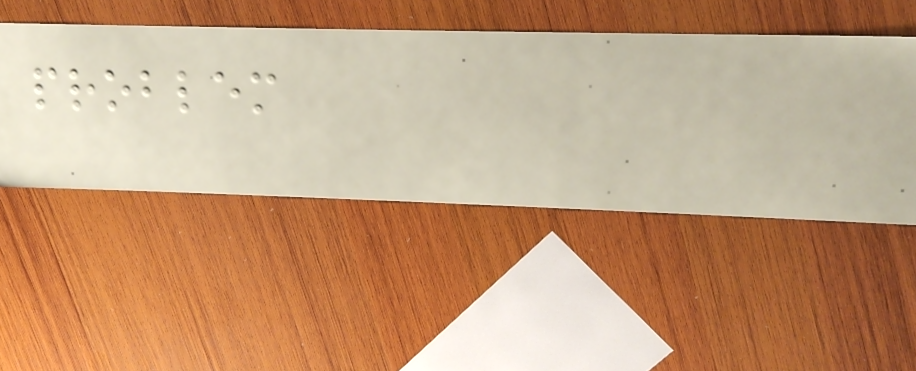problem
